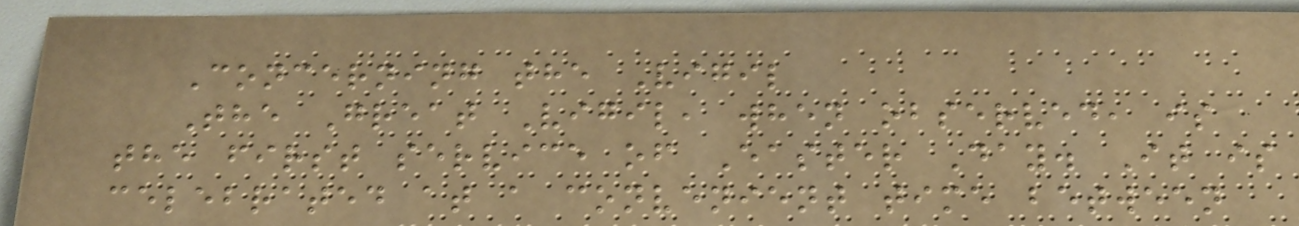Concerning the Vigil
The Great Vigil, when observed, is
the first service of Easter Day. It is
celebrated at a convenient time between
